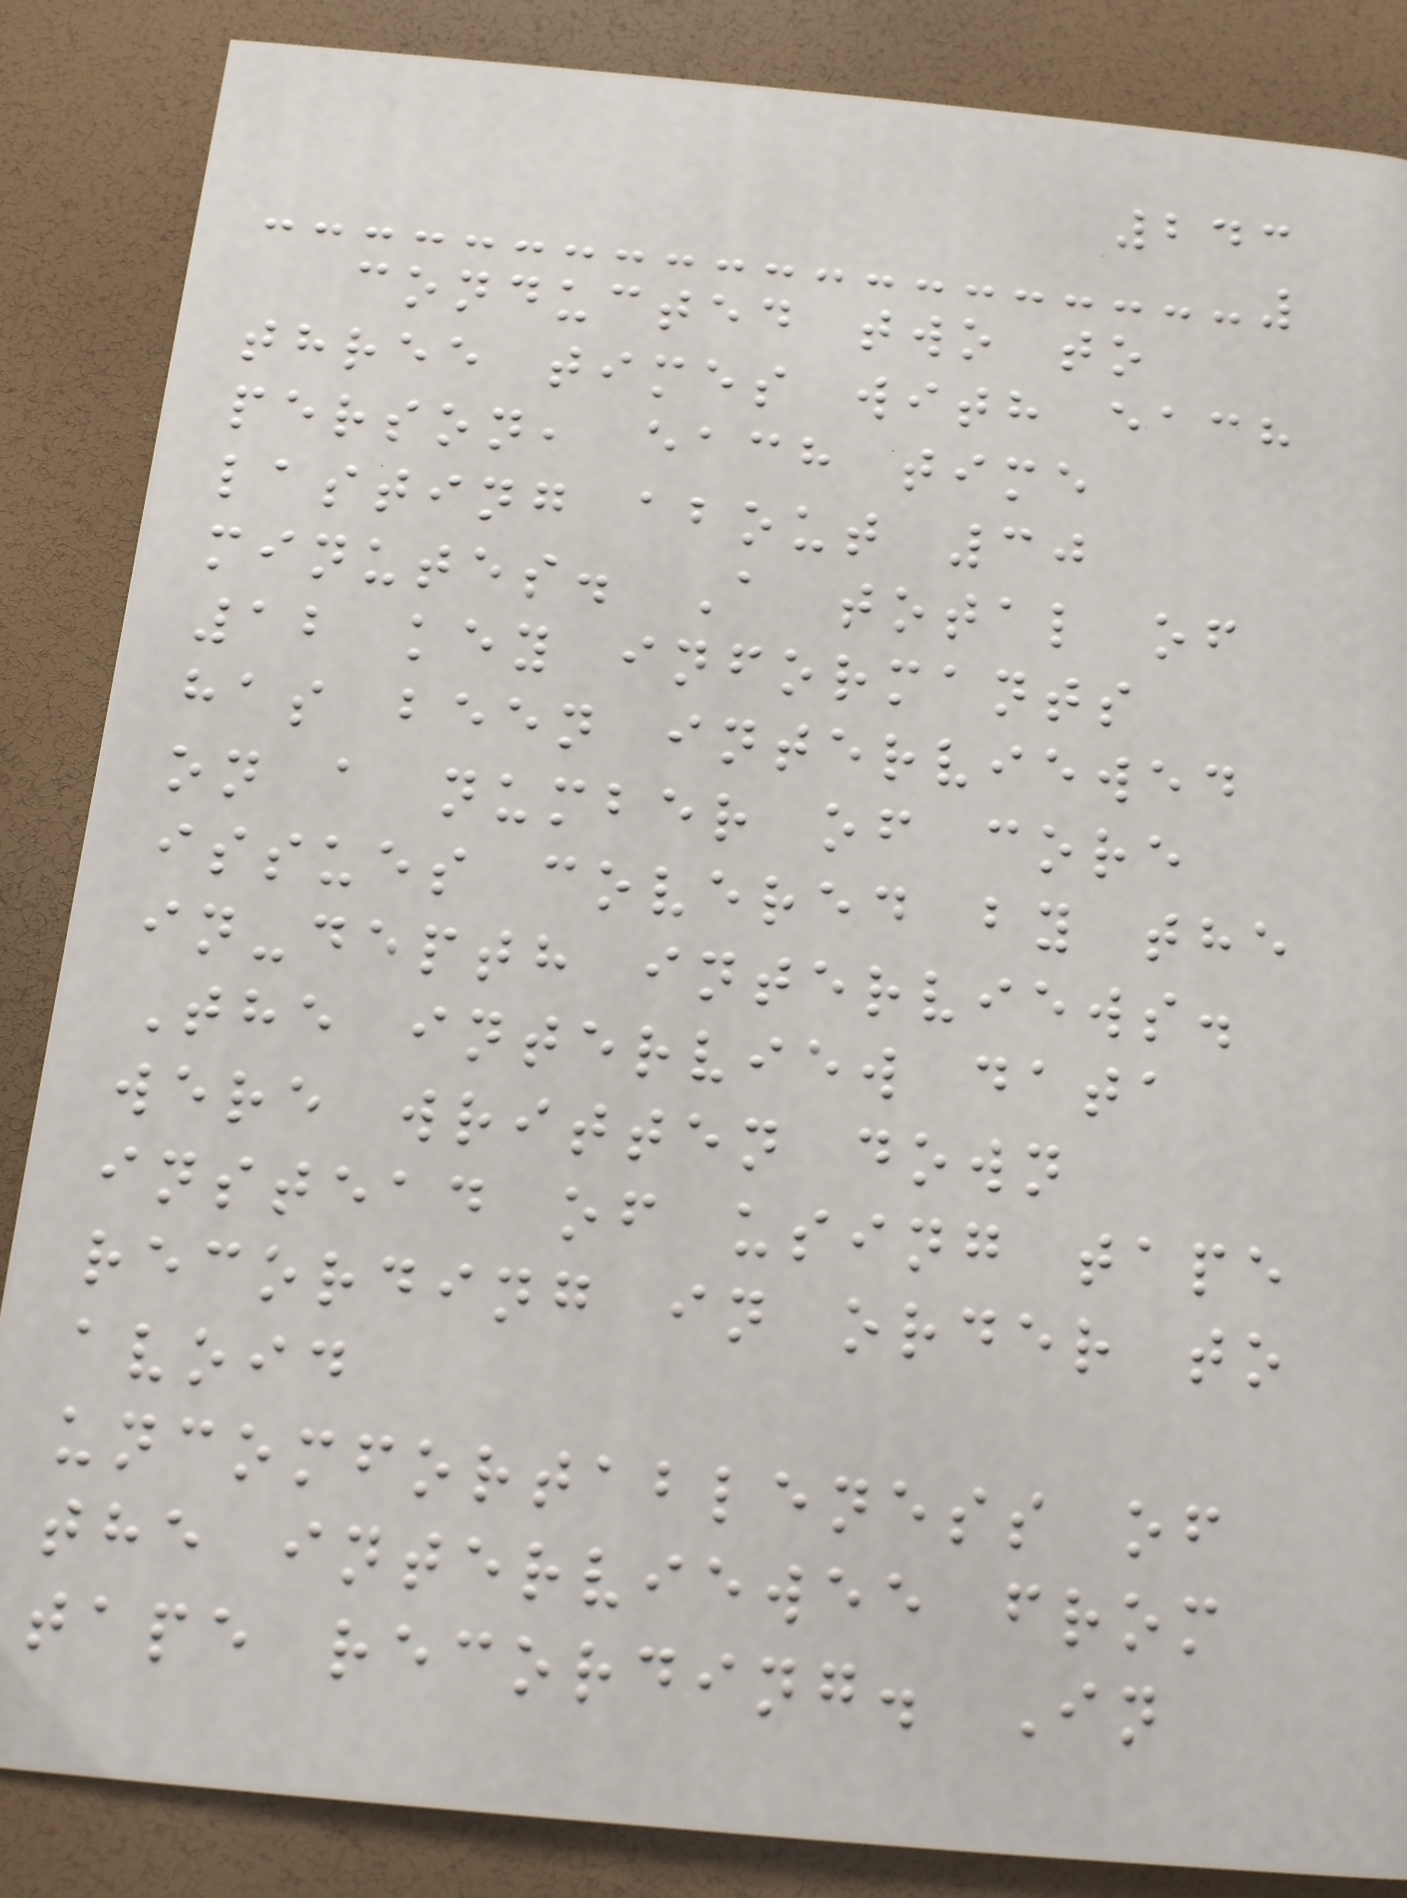243
conducted two to
three times with each
person, each time
lasting about 30
minutes. A total of
12 key informants
has been interviewed
on a number of core
issues covered by the
in-depth interviews.
The interview data
were written down
instead of using tape
recording in order to
avoid
uncomfortableness of
the interviewee from
tape recording. In
